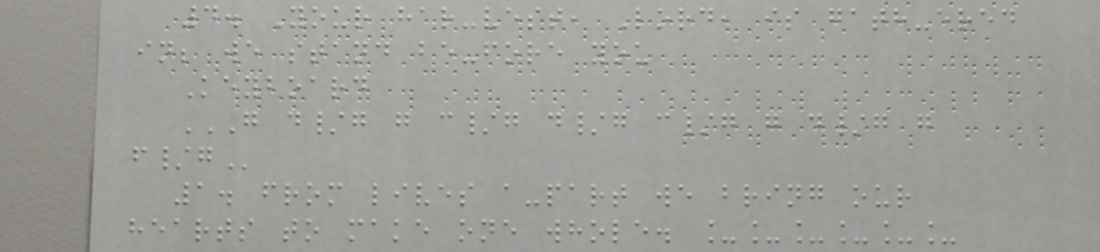4. Your har-vest, Lord, is gath-ered
in; we stand be-fore you
Keyboard
G D/G G C/G D/G C/G G D/G G
F/G
1. from lives a-part we bring our
hearts to make one whole. ______
